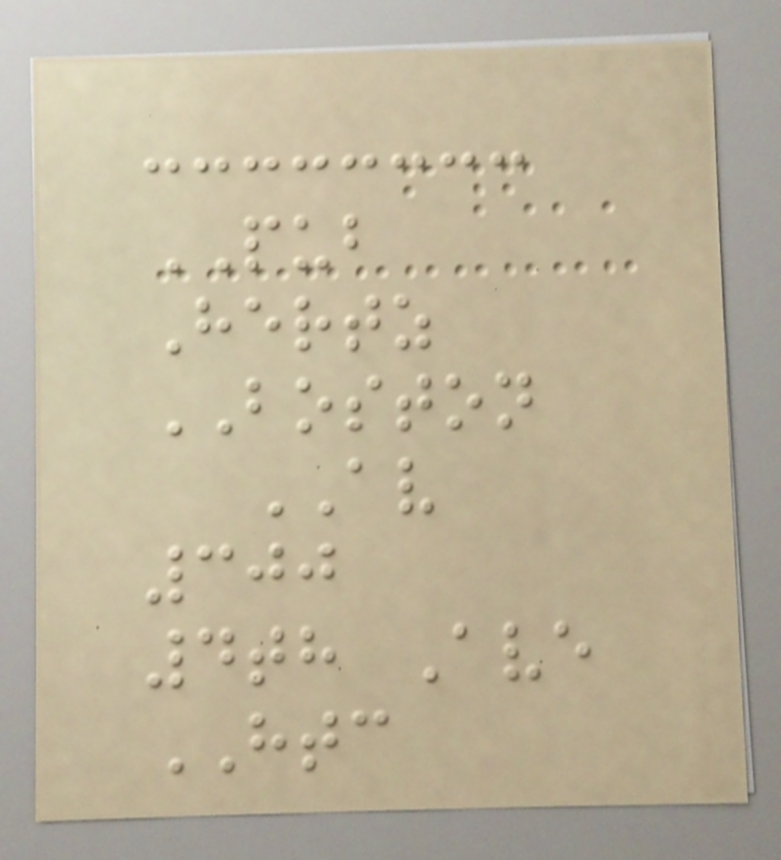PUB
Hertz
BOSTON
AV
300
4th Ave
HTC
